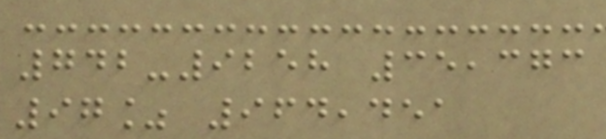742-9258 35,373
97% 964,451
